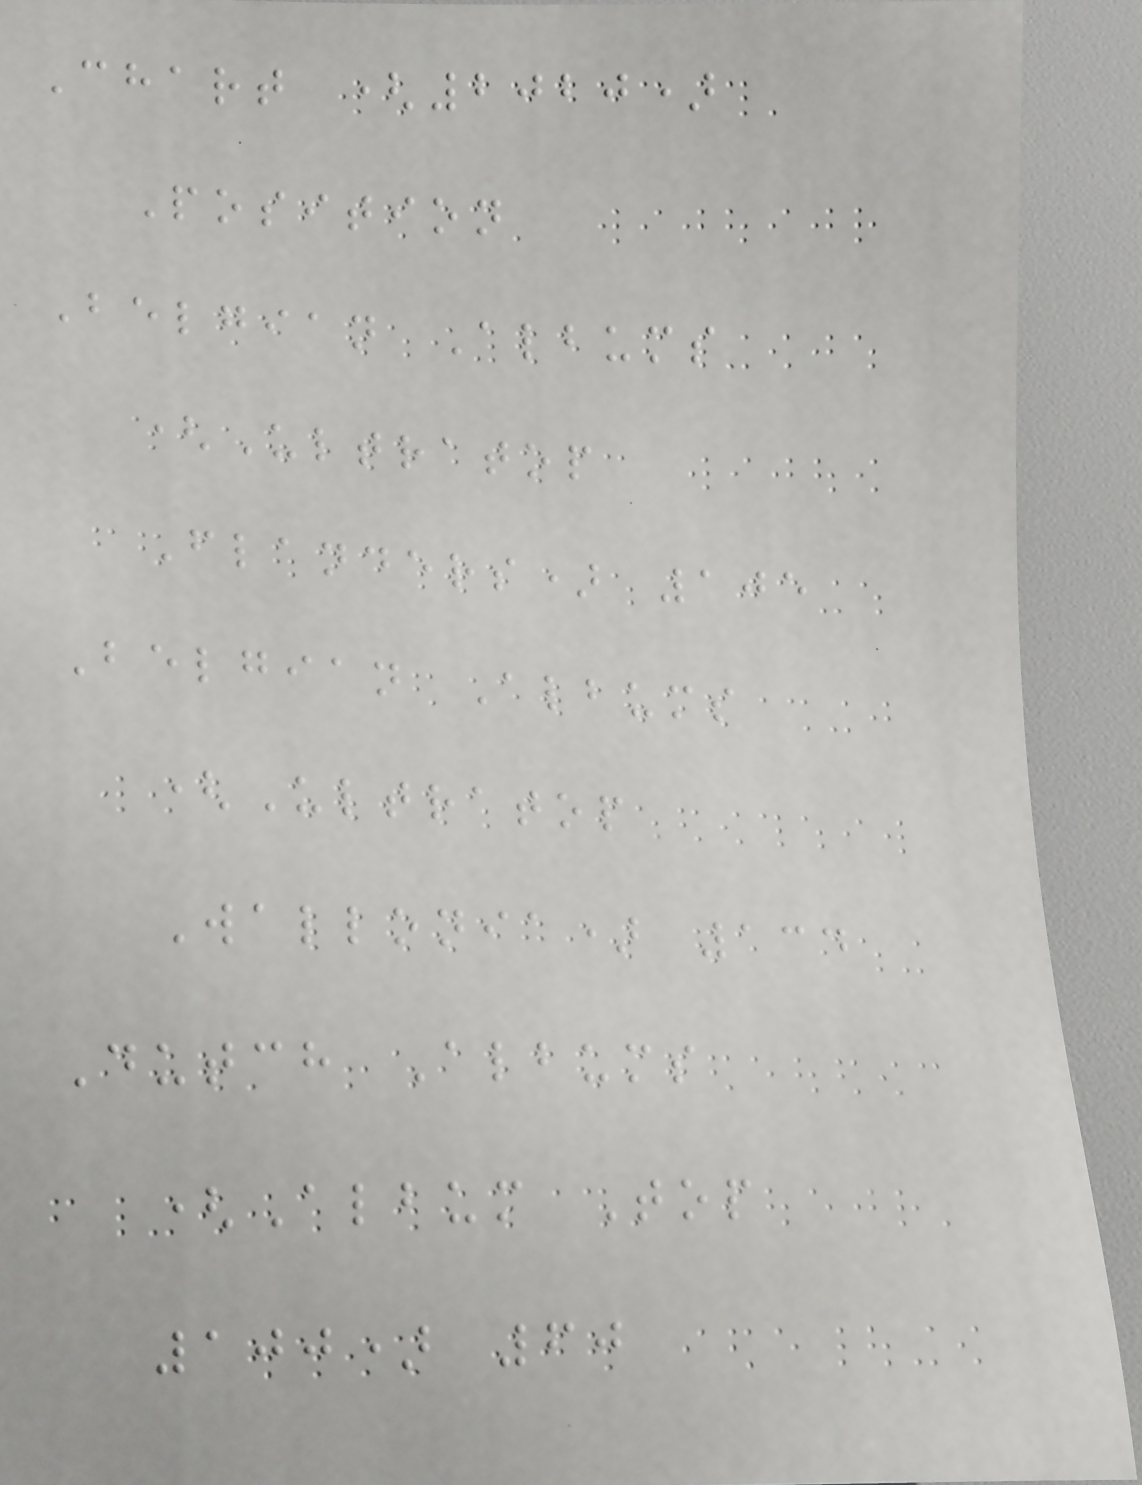Chart (2020)
Position
Belgian Albums
(Ultratop
Flanders) 105
Belgian Albums
(Ultratop
Wallonia) 134
Dutch Albums
(Album Top
100) 60
